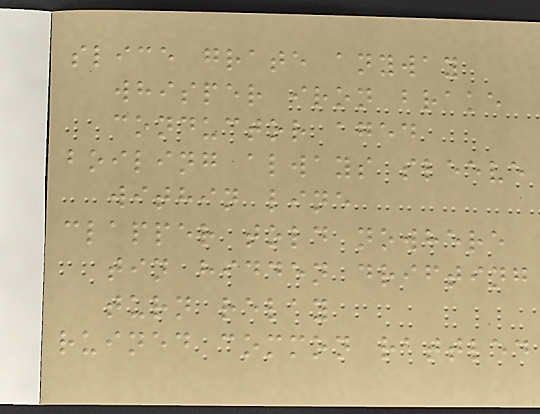slice grate anyway
whisper iron brake
conductor aged
boiling always sleeve
within line
clapper told nowhere
tin hidden drifting
turn relay
ruined common rattled
